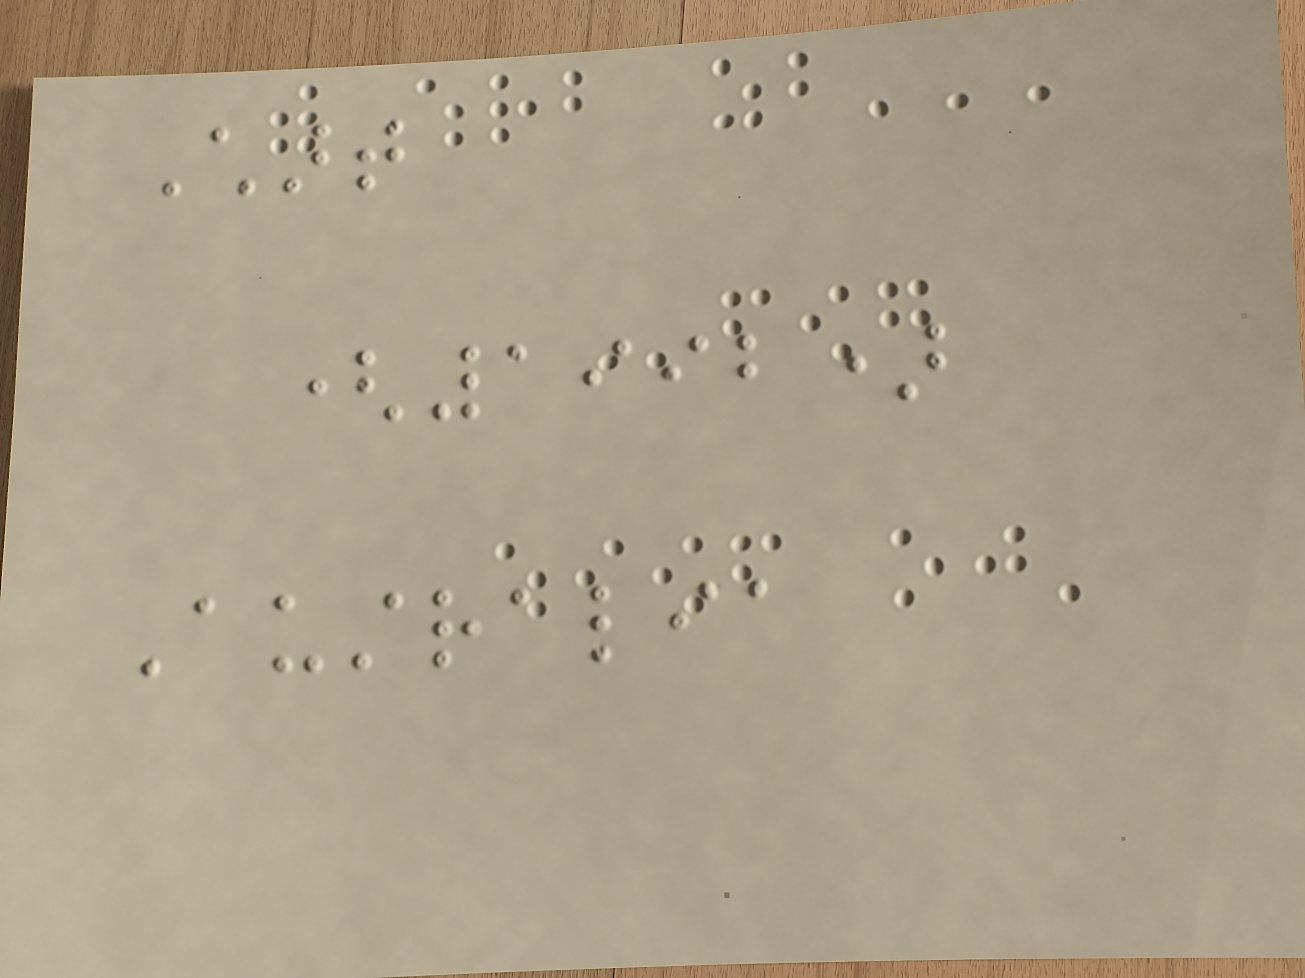Chart
(1992)
Australia
